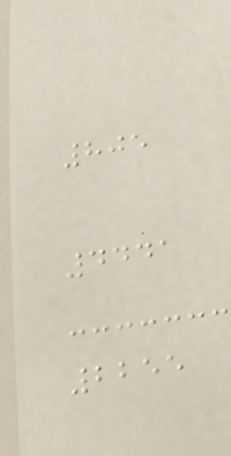805
4441
2255
